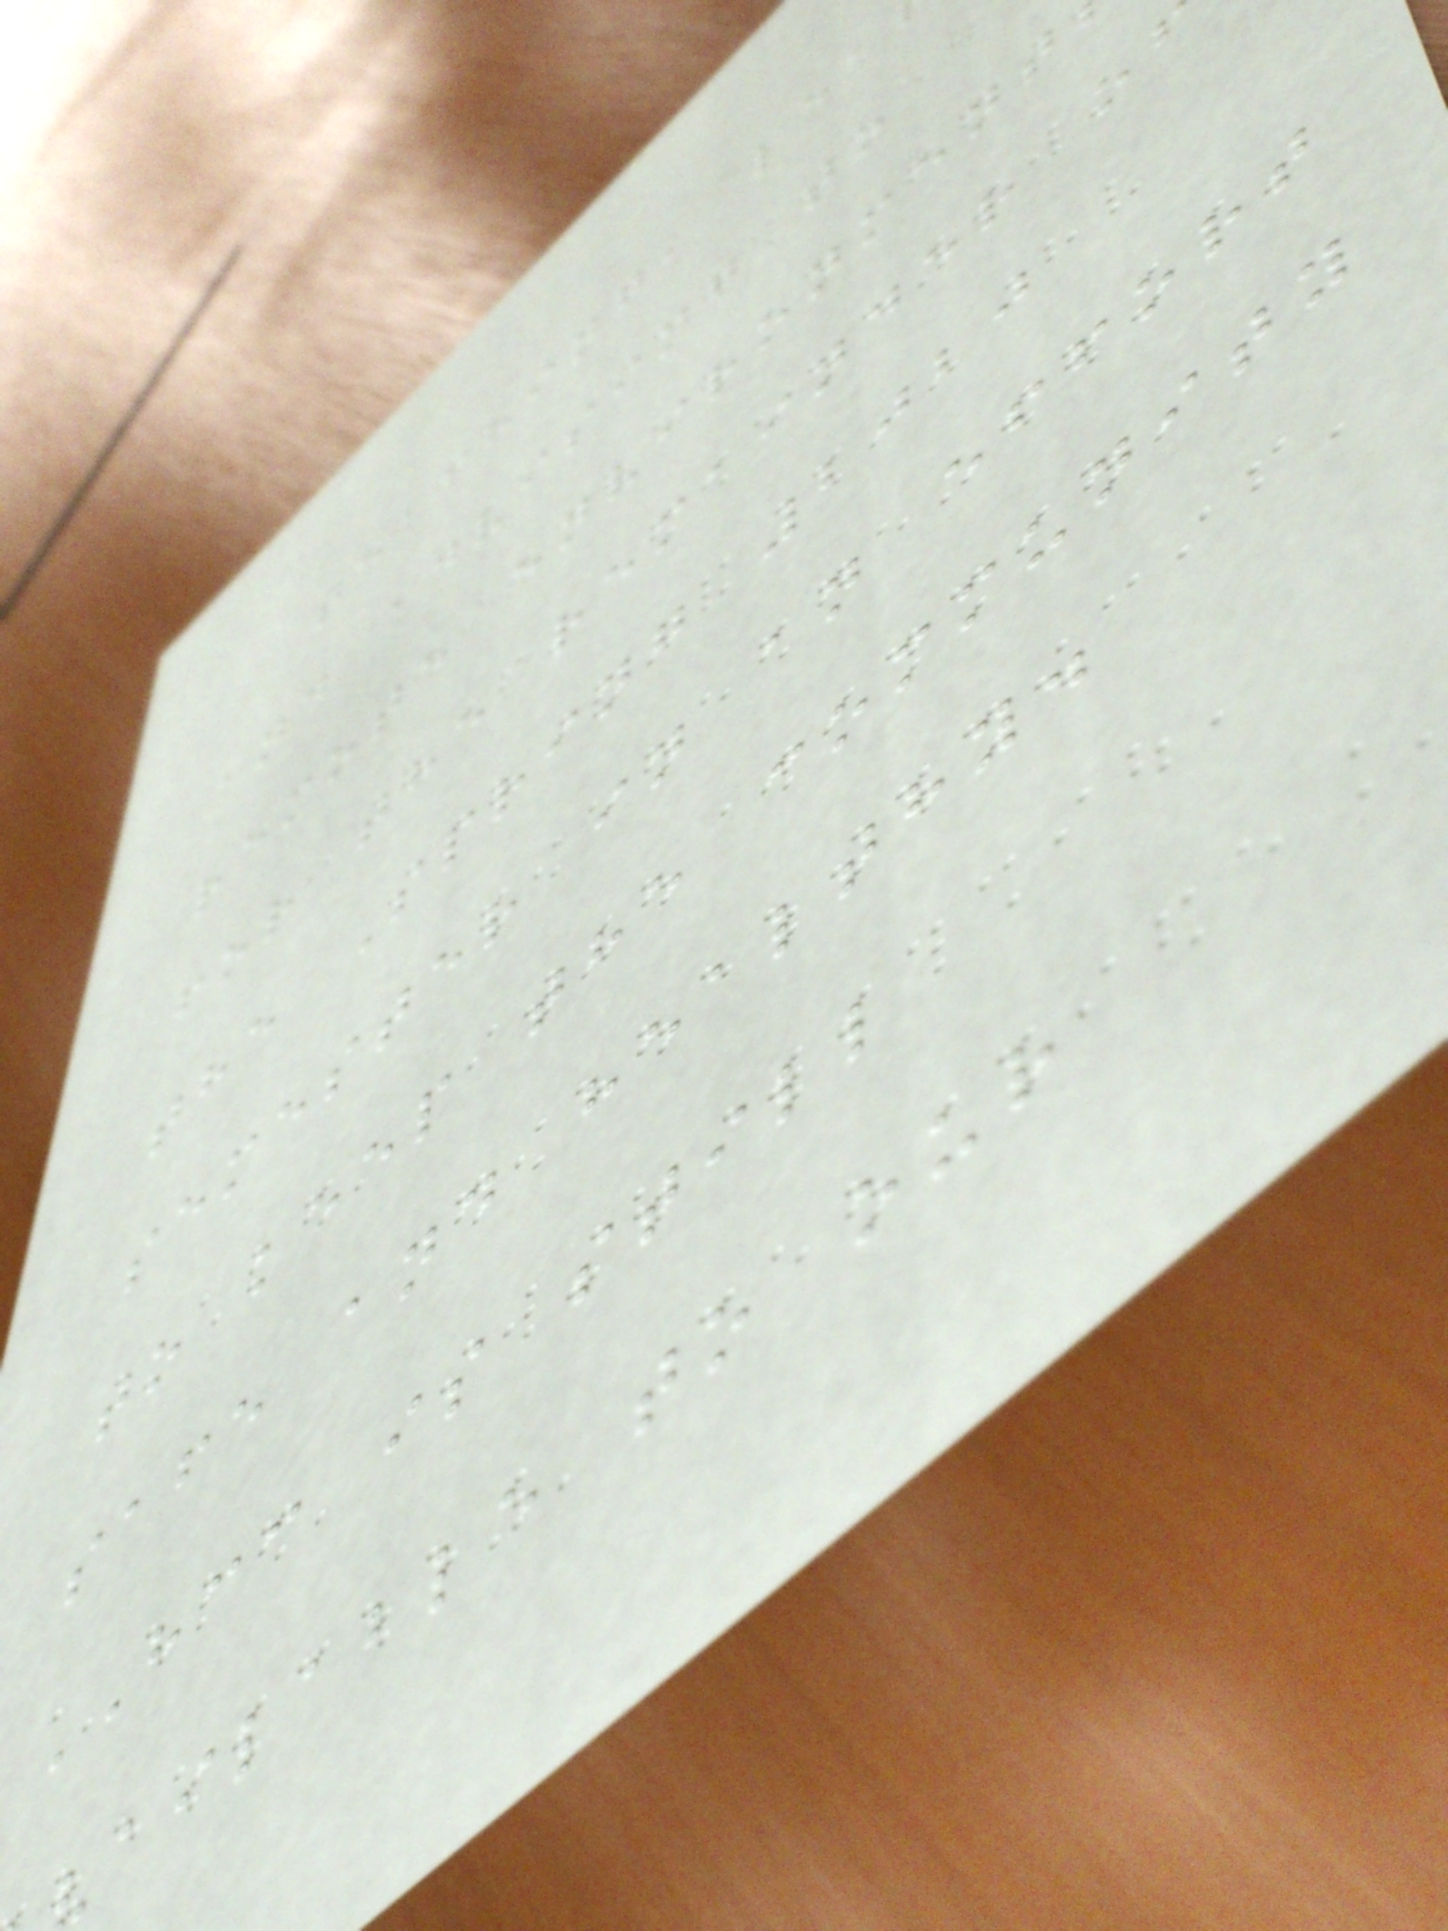teaching, lea
and advising to
remote environment
for the remainder o
the Spring 2020
semester in an effort
to keep the community
safe and healthy.
HCC is still
ailable to our
